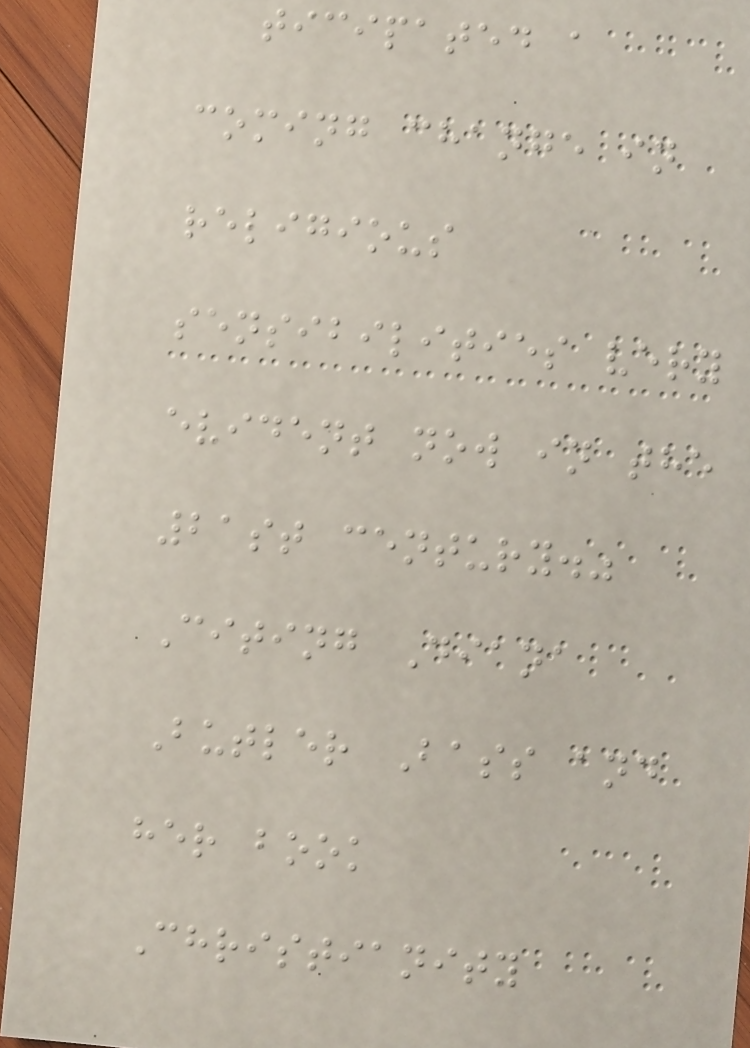ticipated a
coming change in
religious
sensibilities very
evident now in the
21st century."
Citing Diana
Butler Bass and
her book
Christianity
